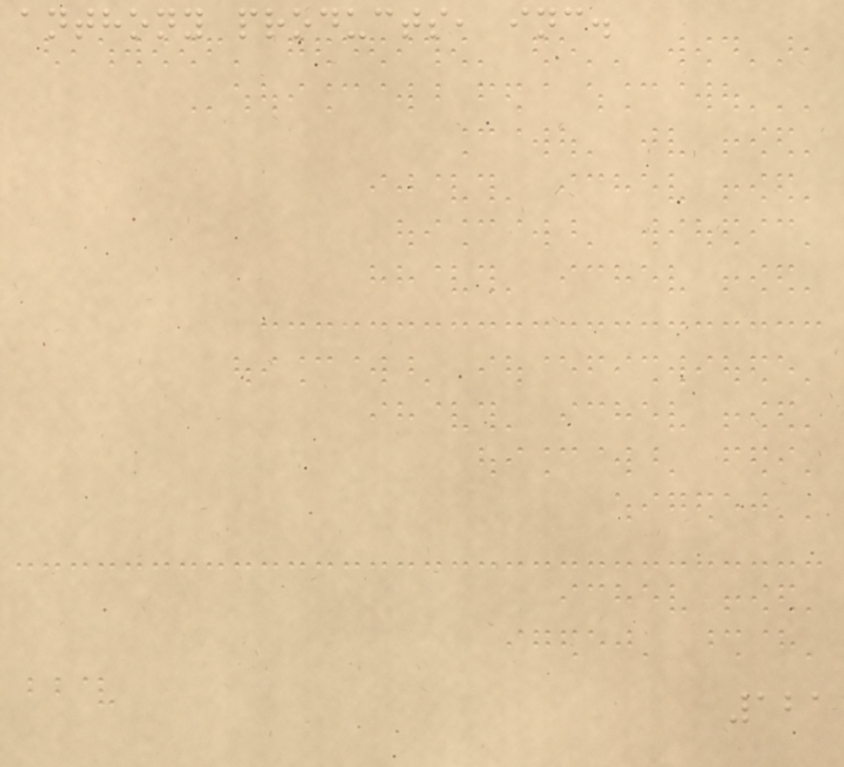anthony products, inc.
121
